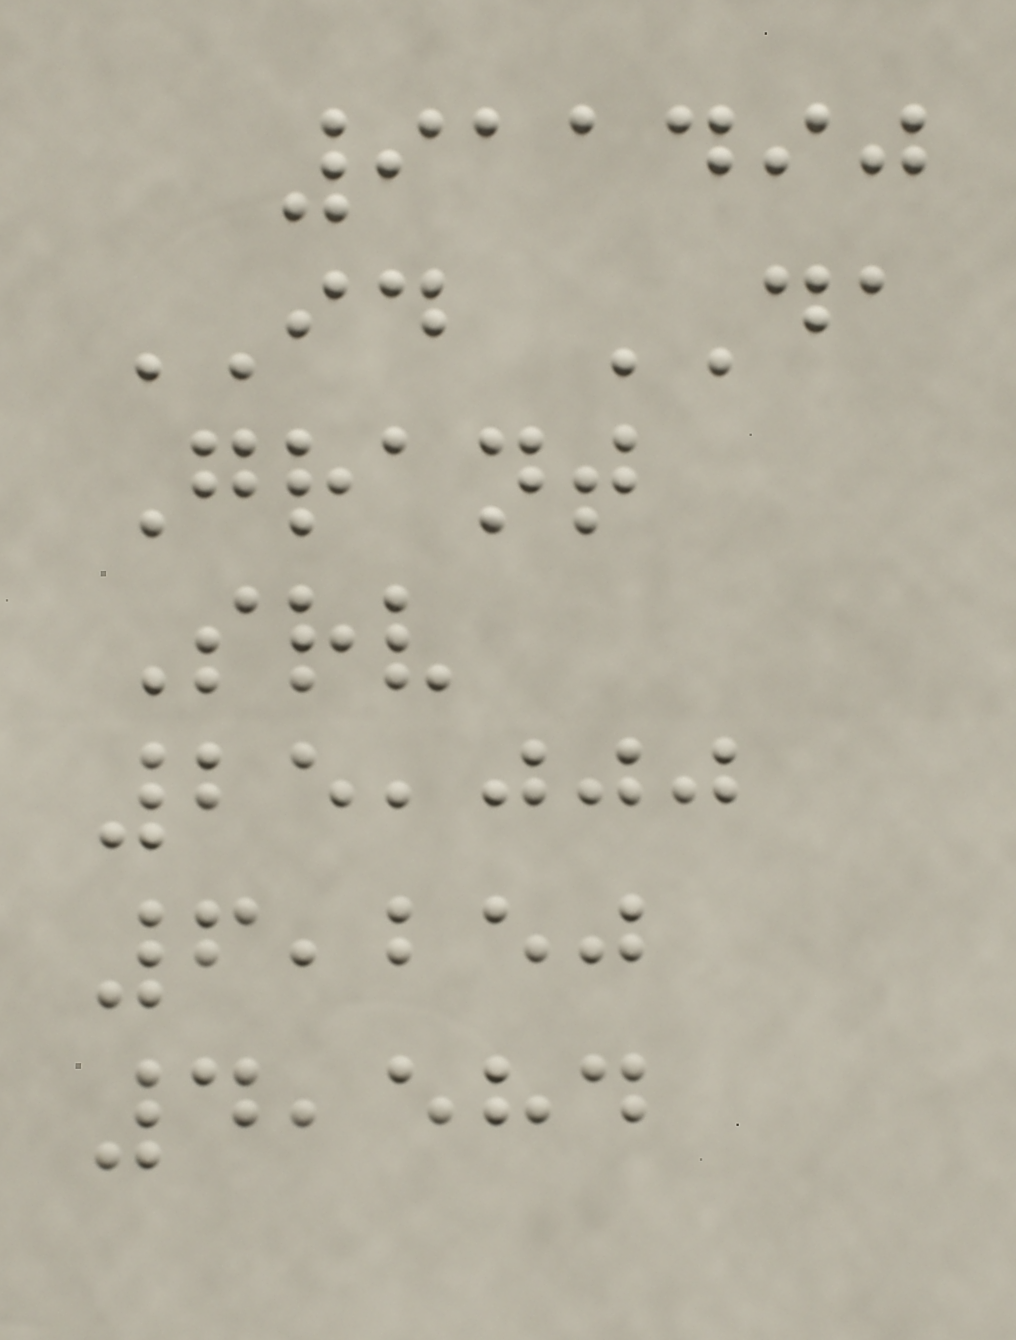911490
ID DA
Grant
Srv
25,000
6,250
4,584
